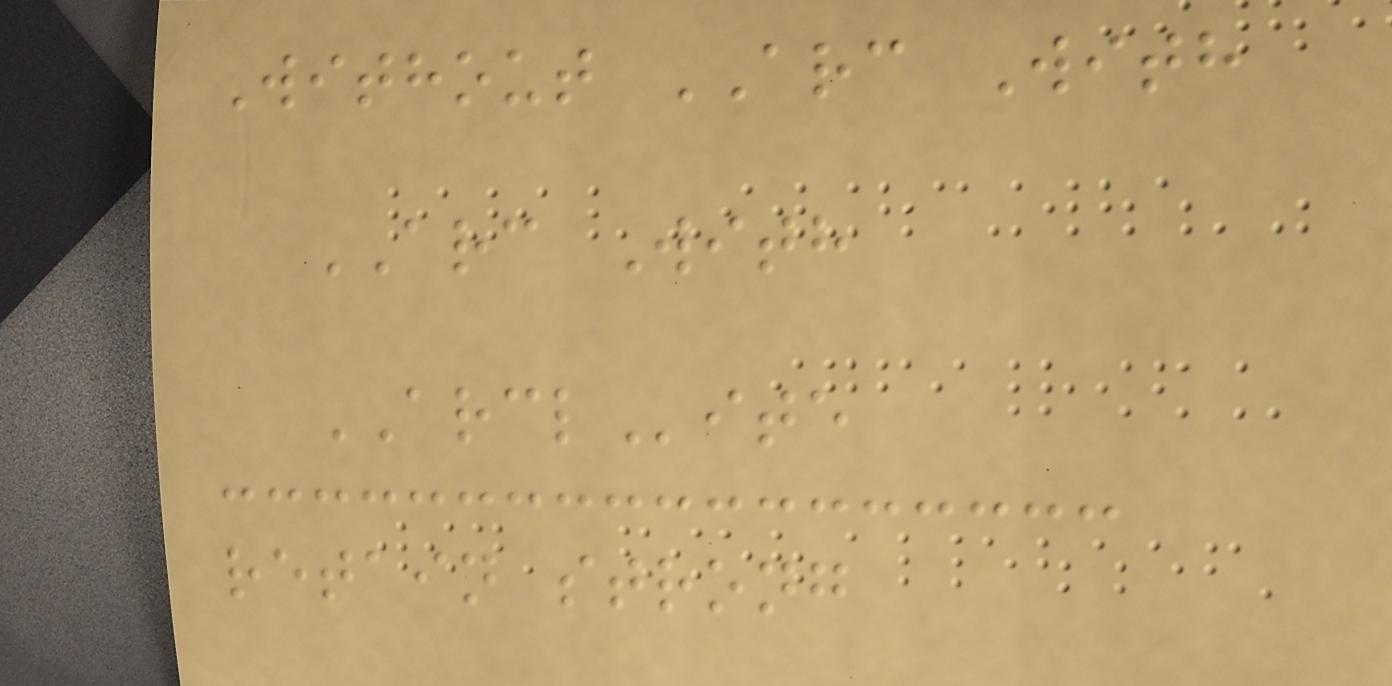Without ARC With
ARC With
ARCLite
retain strong
